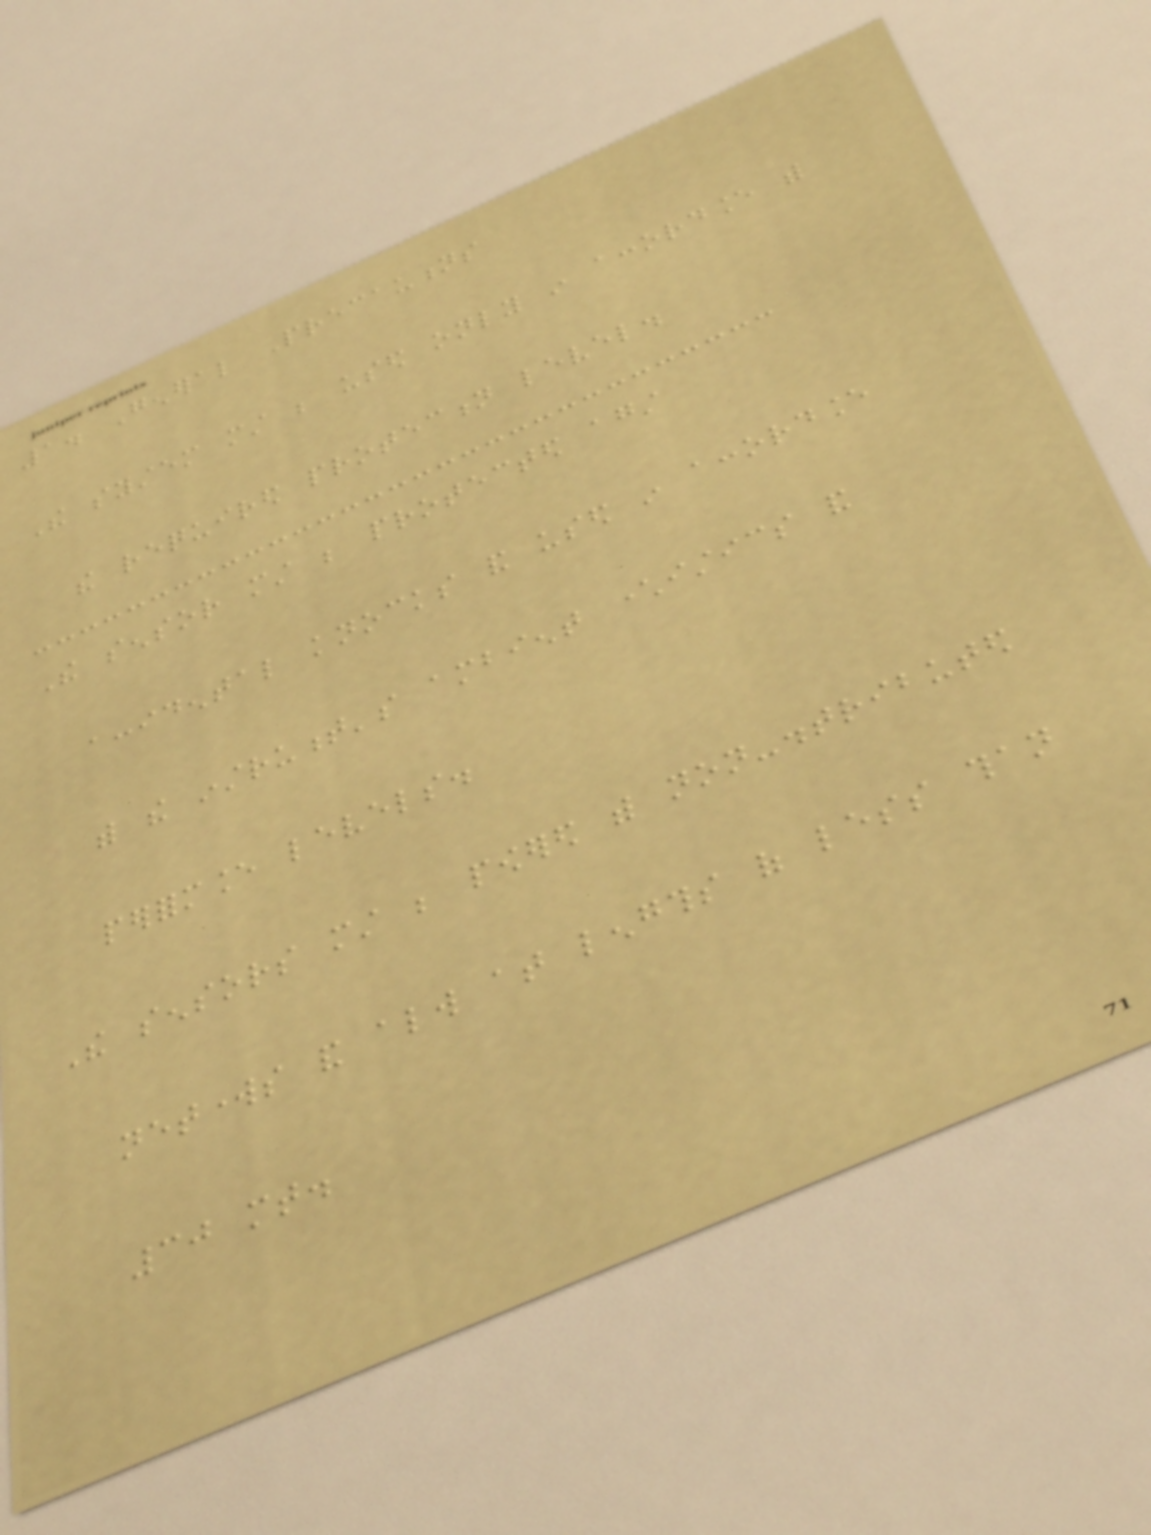1. General Precautions
The system must be used only in accordance with
the required protection level.
The sensor must be protected against
accidental knocks and used in accordance
with the instrument's ambient characteristics and
performance levels.
The sensors must be powered with non-distributed
networks and always at lengths of less than
30 mt.
